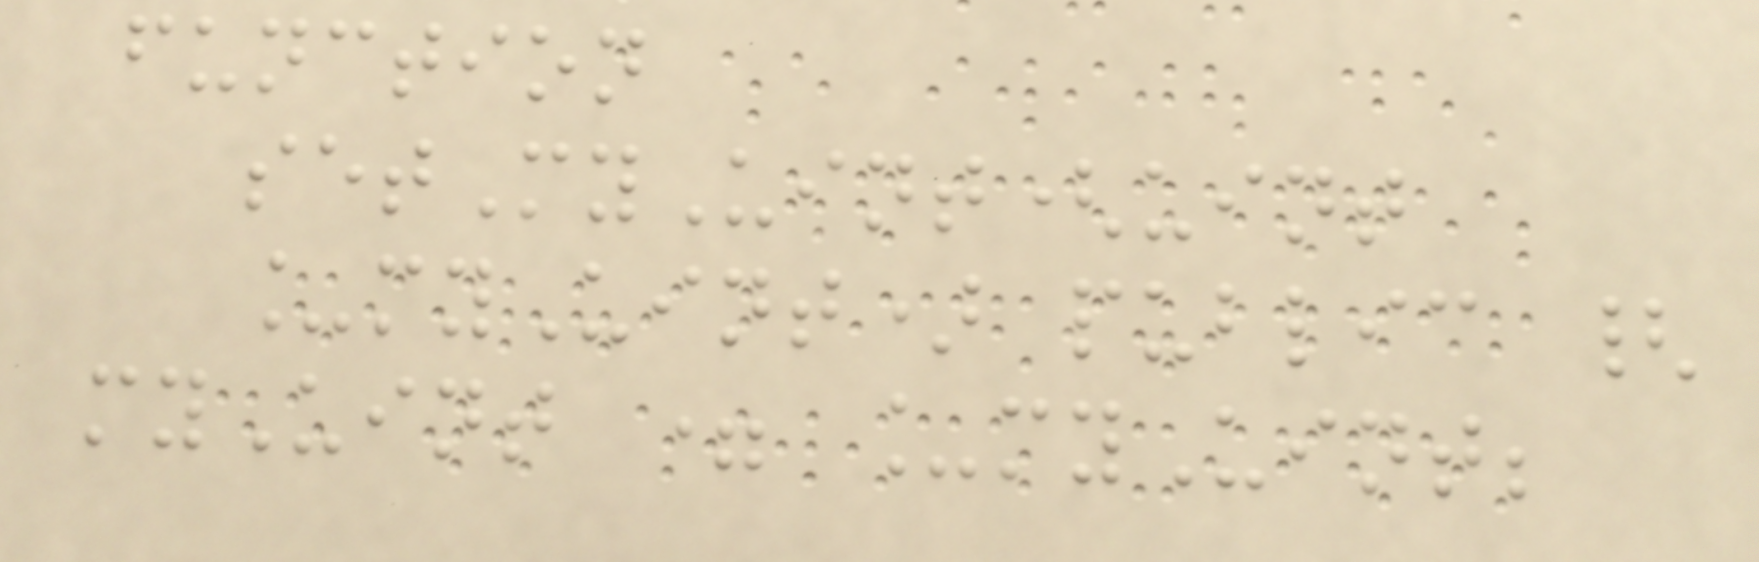function
setMyUint(uint
_myUint) public {
myUint = _myUint;
